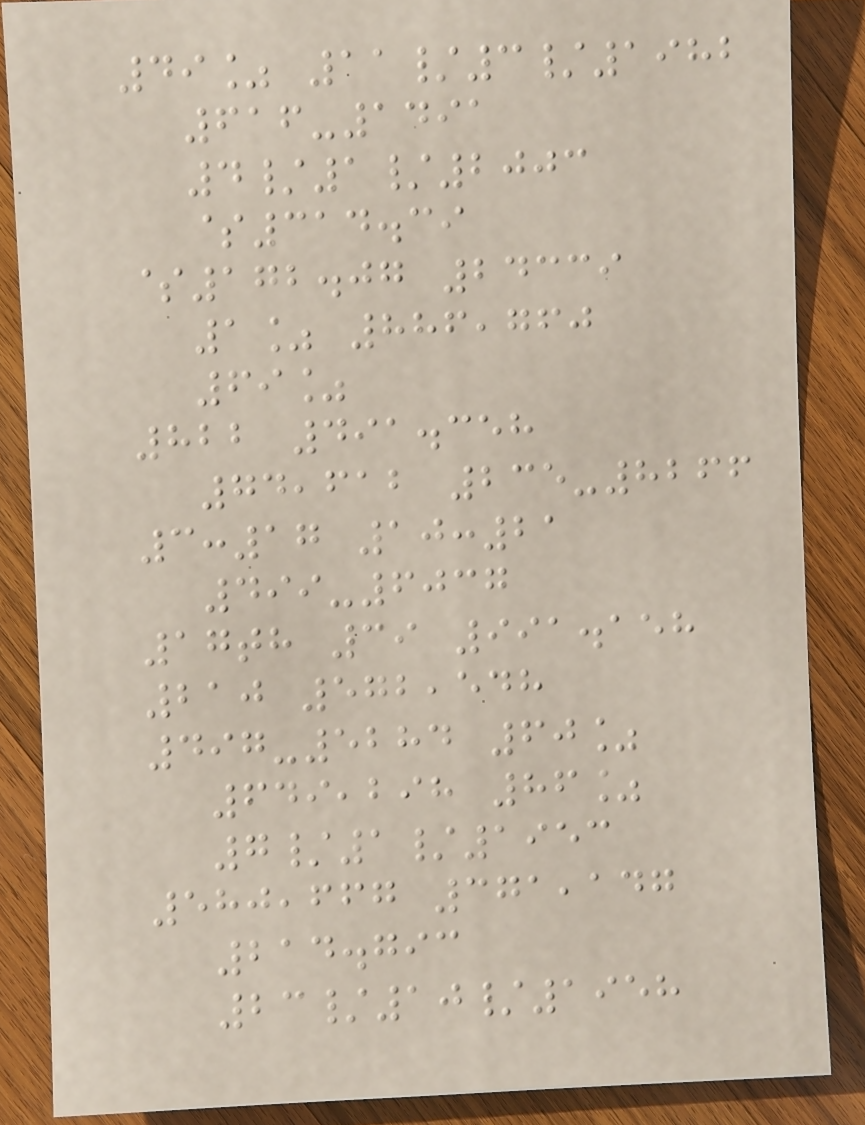49% 11/3/1982
616-1491
4/1/2003
$314.39
$172.07 24339
1% 886,760
69%
822 491.358
74,612 235-8266
3:17 10:21
499-6037
17th 39 991.158
210 572,548
497-5284 60%
649,298 86%
7/1/1953
580,667 371,147
214.793
23/10/1958
